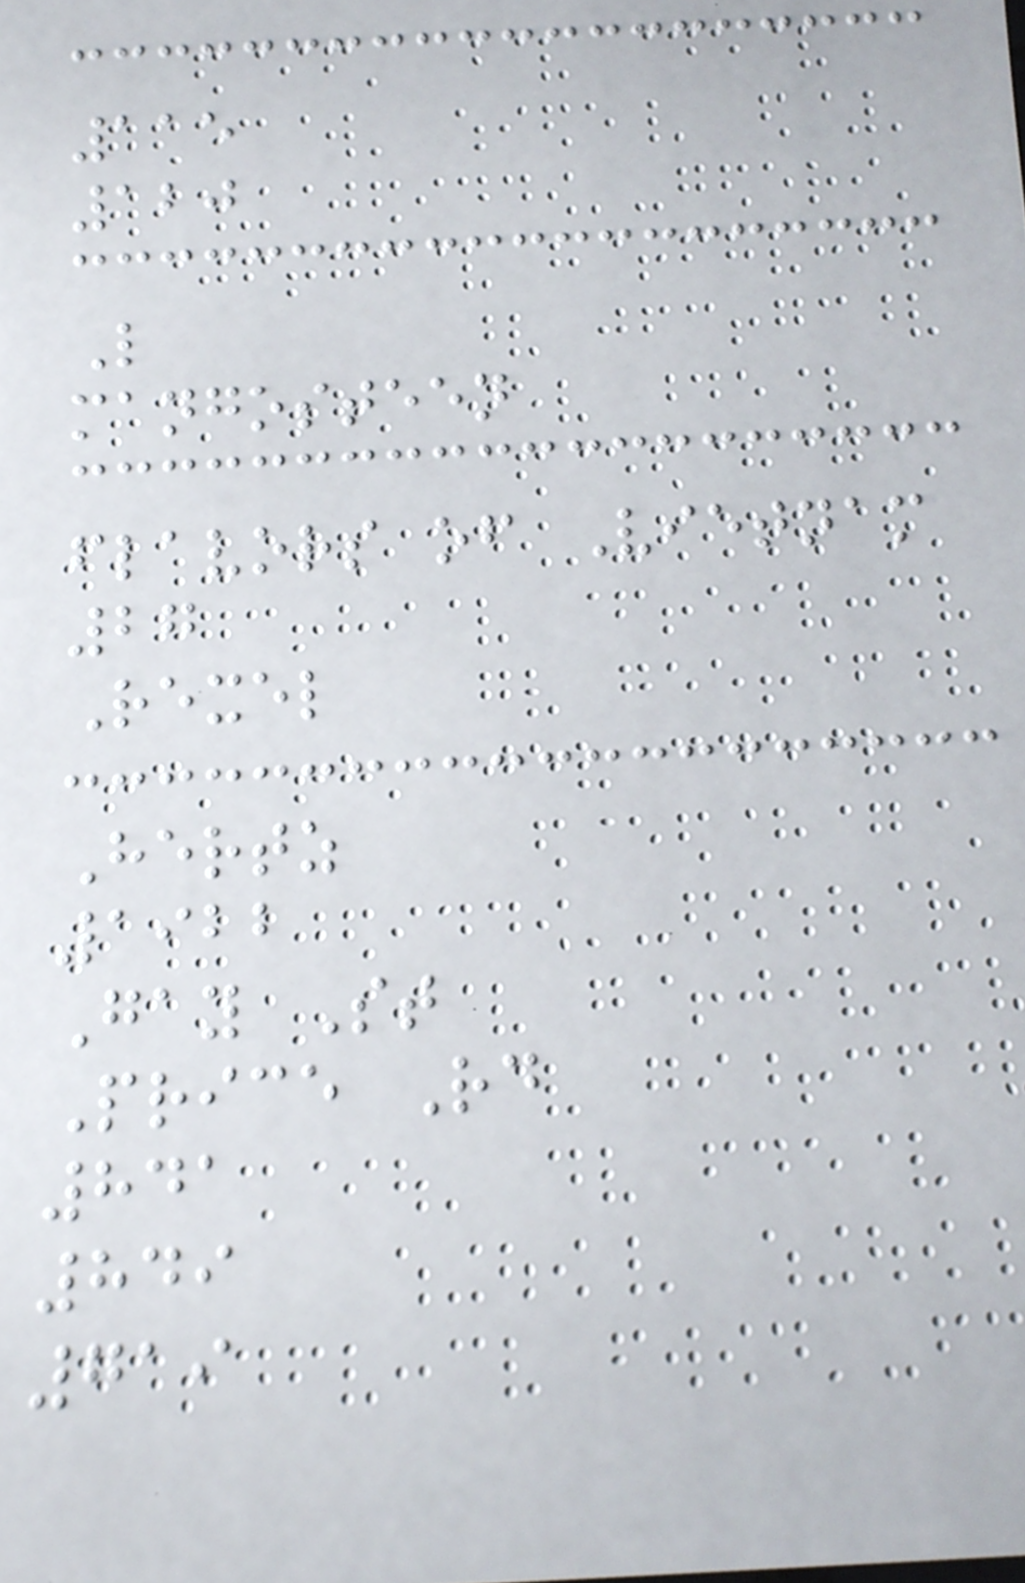115
120
L
mangosteen
flavors of Vietnam
27
Rexel
Hertz
1922
Gay St
Price Rd
841
849
719
